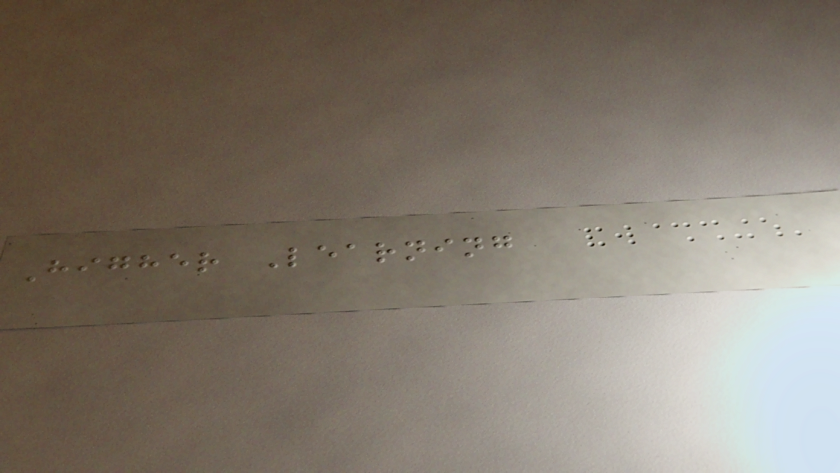Higher Learning
